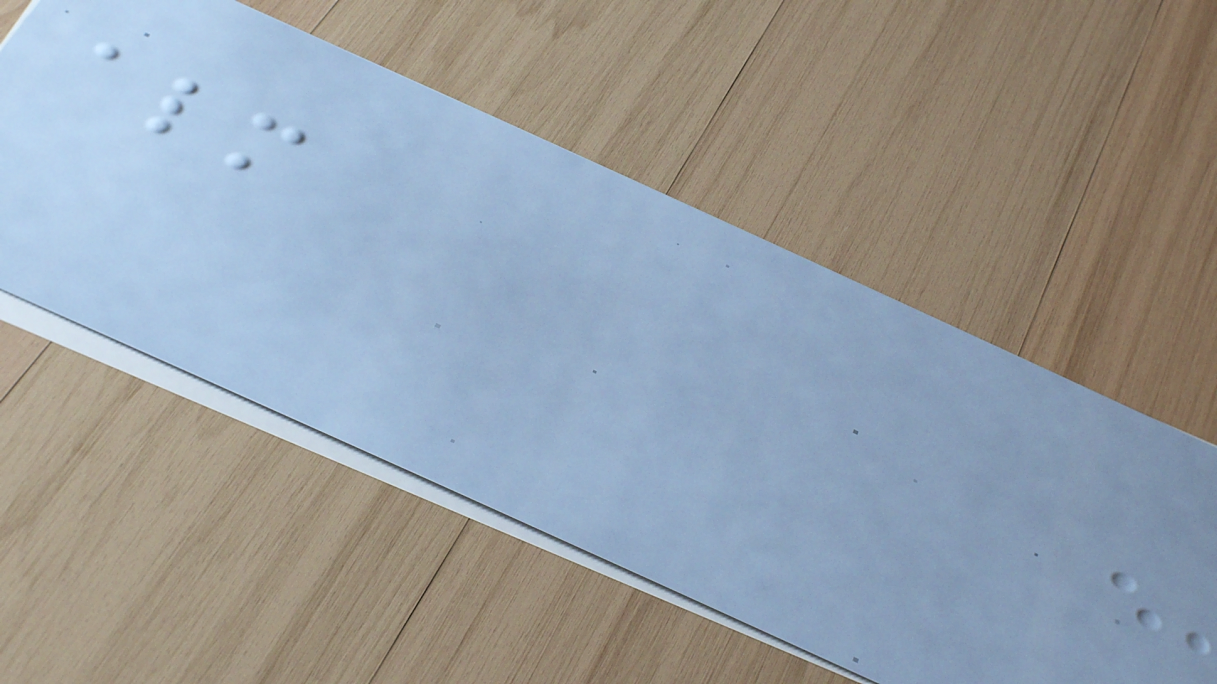almost
